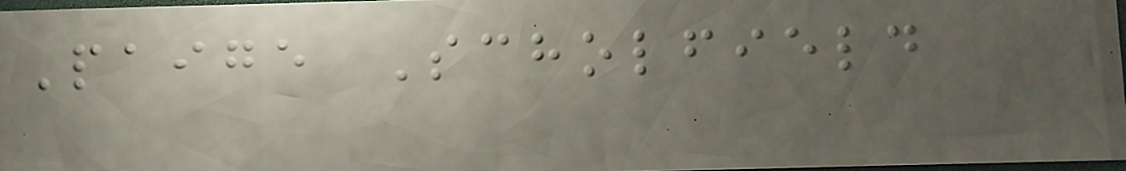Paige Scholfield
